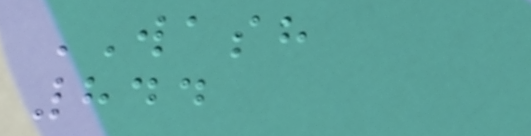WASH
844
